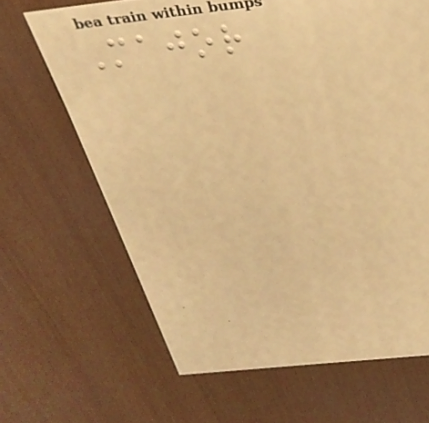Major
